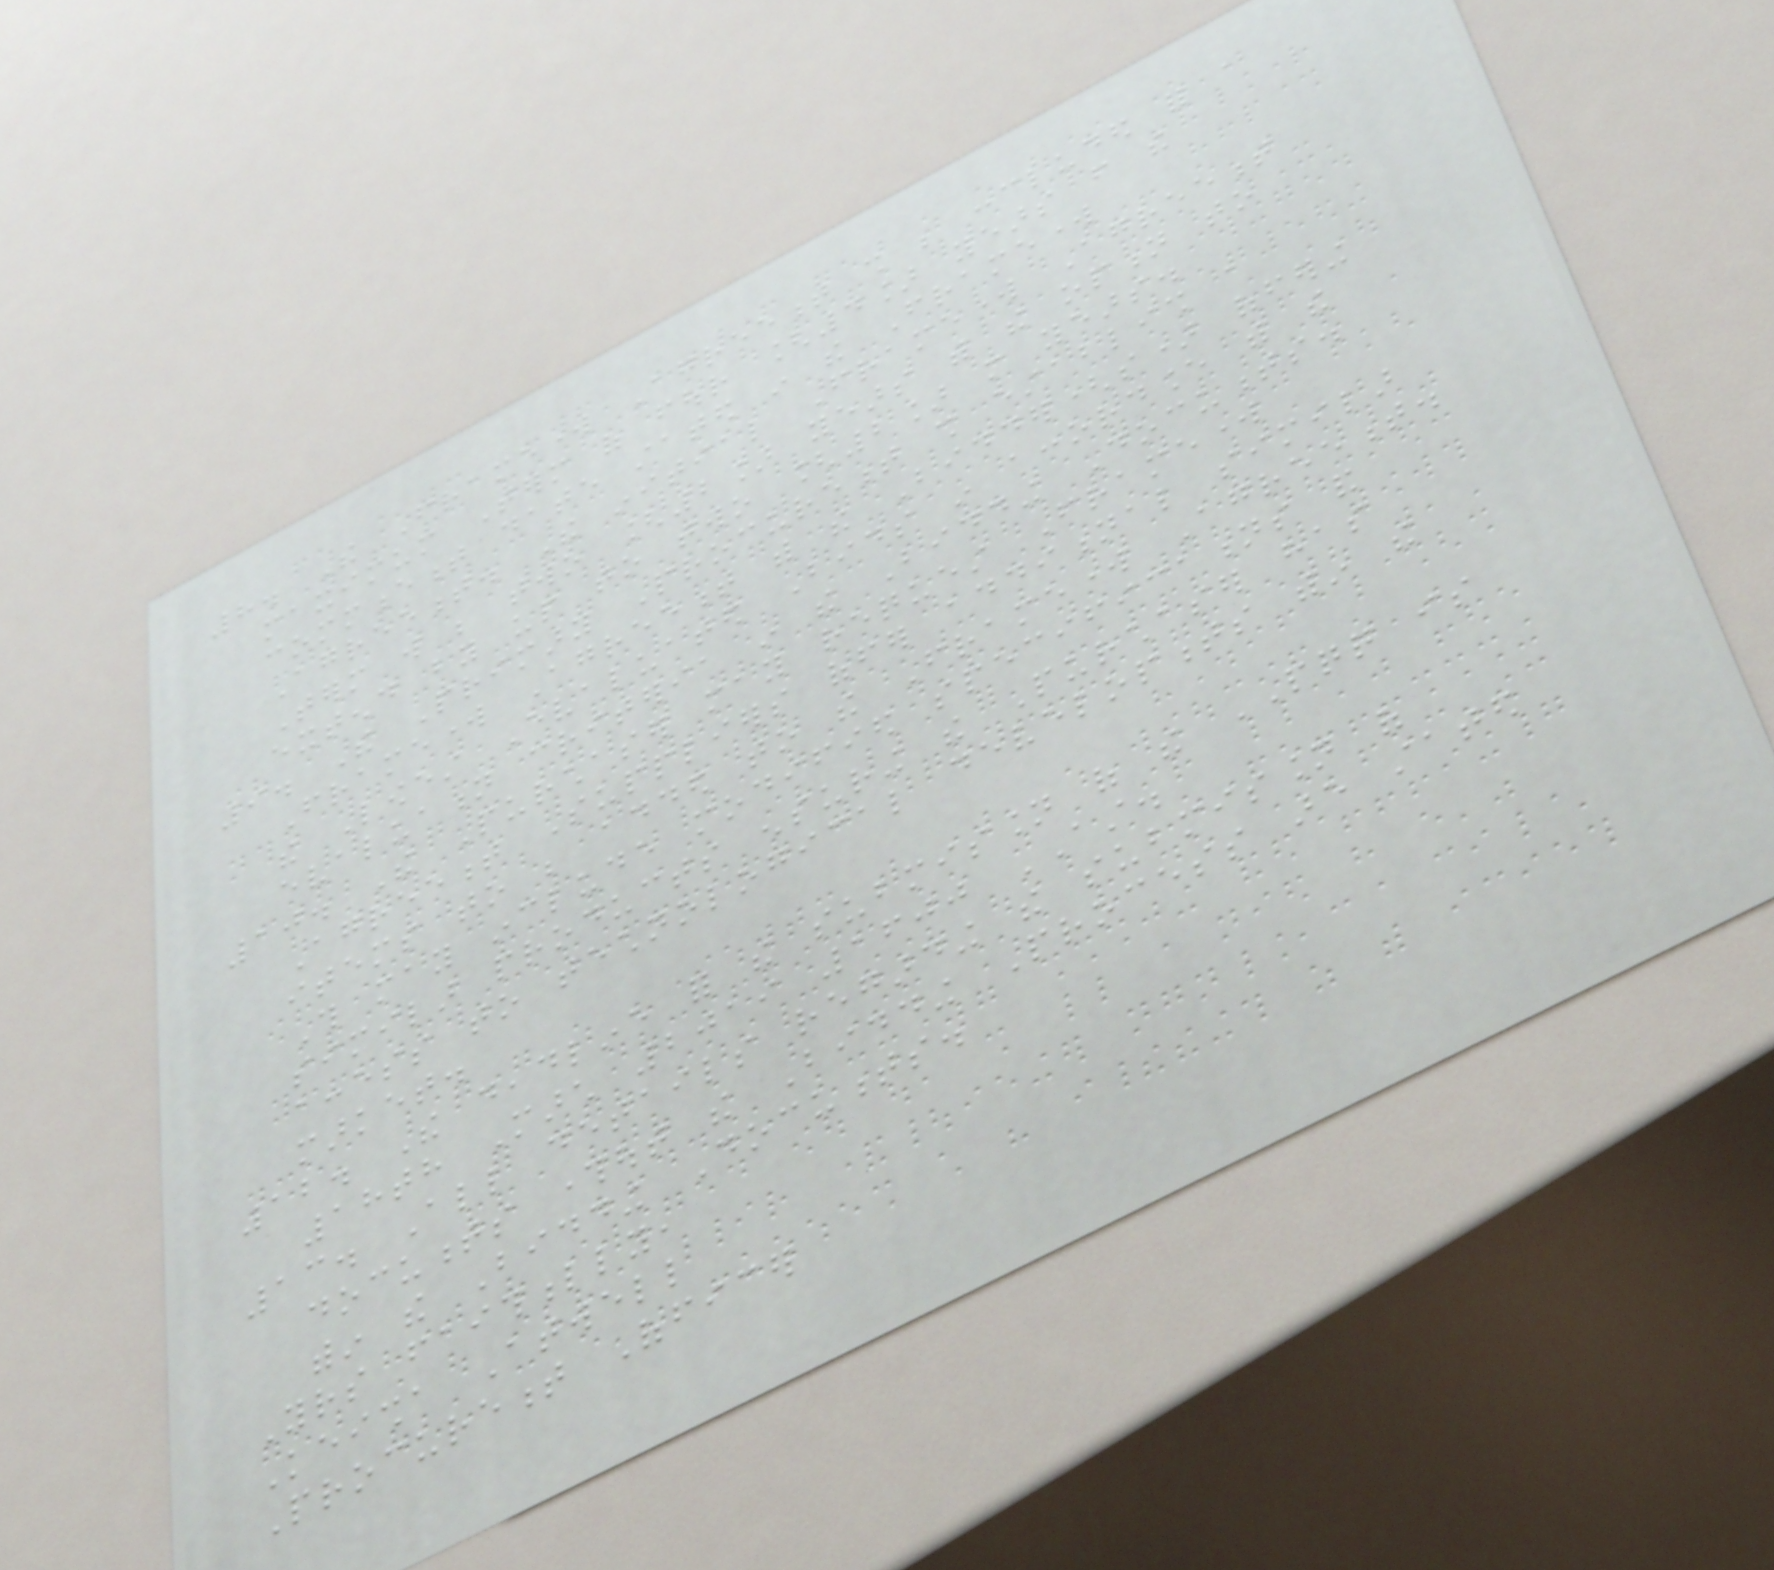8. The Framework Agreement shall be concluded for a
maximum Term of four [4] years from the
commencement date stated in the Framework
Agreement. The initial Framework Agreement
Term will be two [2] years with the option to
extend by up to two [2] more years.
9. The Primary Procurement shall establish a
Framework Agreement with the Bidder(s) offering
the Lowest Evaluated Bids in accordance with the
evaluation criteria in the Bidding Documents.
10. The Purchaser may request Framework
Agreement Suppliers offer additional similar
items to be added to the Framework Agreement.
This may include modified specifications and
similar products ensuring the Purchaser has
access to technological developments within the
market.
12. The deadline for the submission of the PQQ is
18th March 2019 1600 AST.
13. All details regarding the submission of
documents throughout the Bidding Process are stated
within the Bidding Documents.
Yours faithfully,
Keisha Atwell
Procurement Officer
